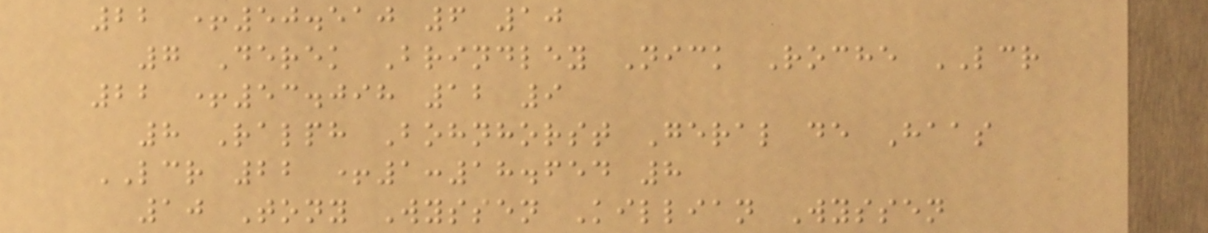22 +50.510 6 10
7 Derek Brindley Nick Roche LCR
22 +53.098 12 9
8 Ralph Bohnhorst Geral de Haas
LCR 22 +1:18.654 8
10 Tony Wyssen Killian Wyssen
